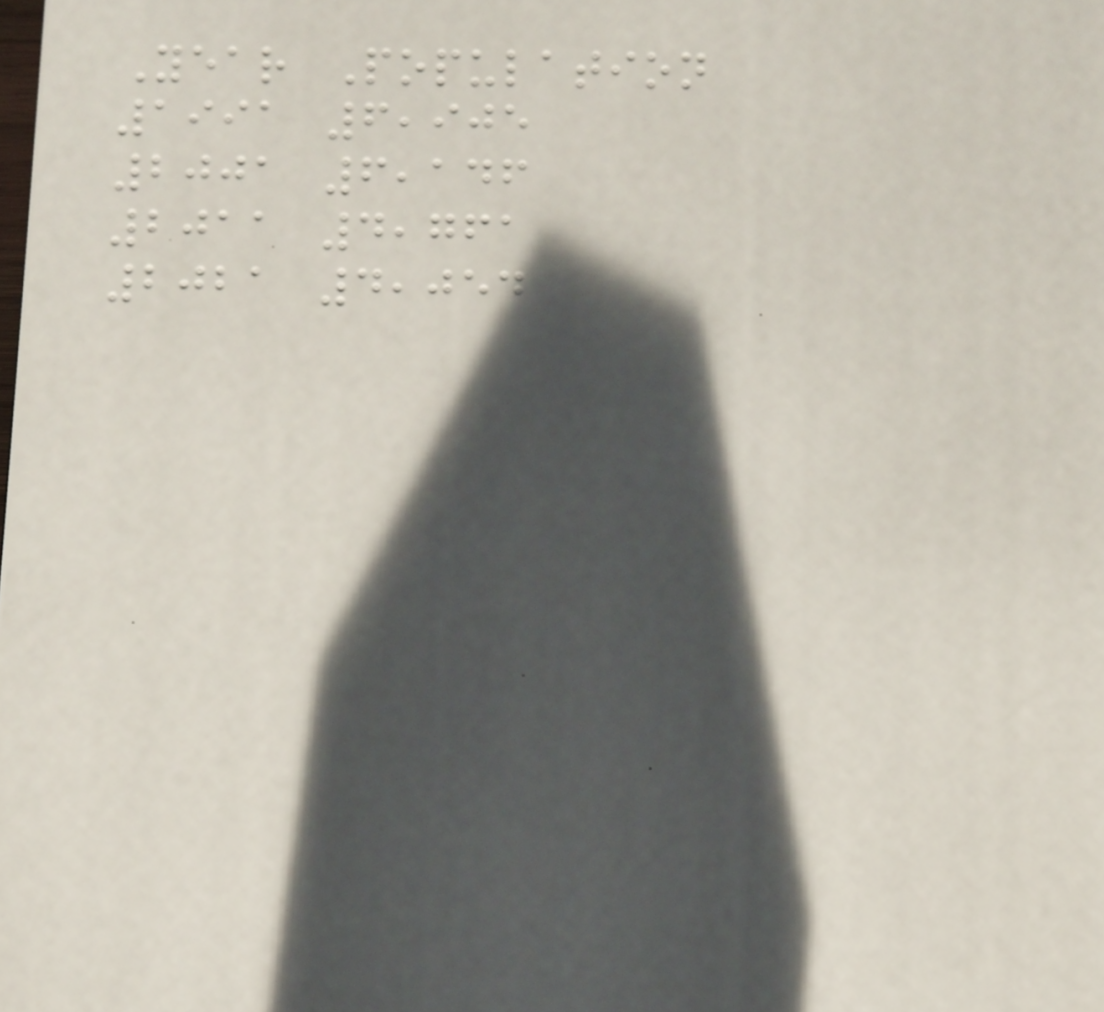Year Population
1991 6,905
2001 6,146
2011 4,761
2021 4,054
